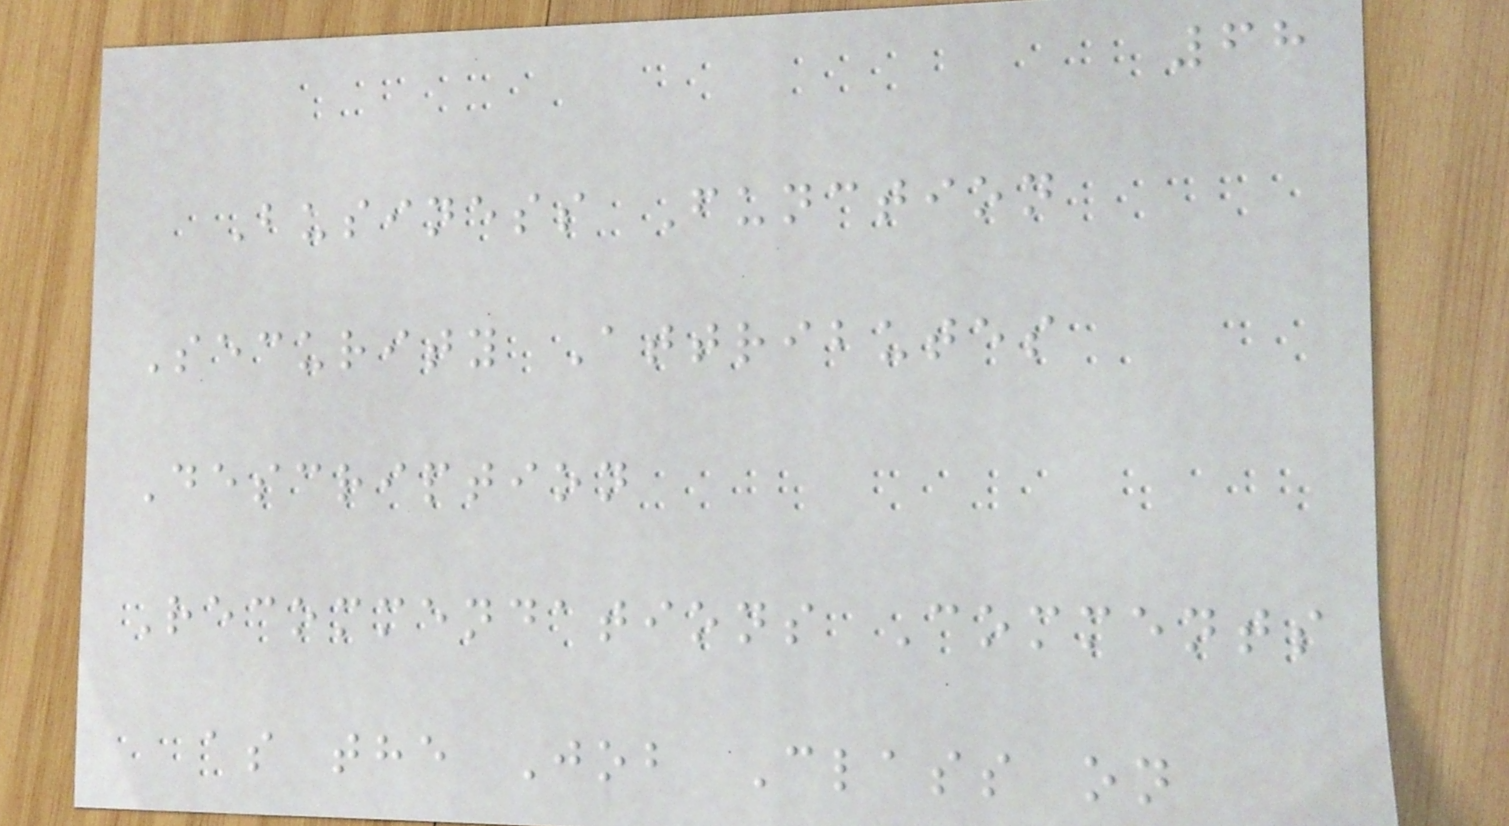68
Business Function
Security Attributes
Description
Recommendations Comments
as the Job Class on
